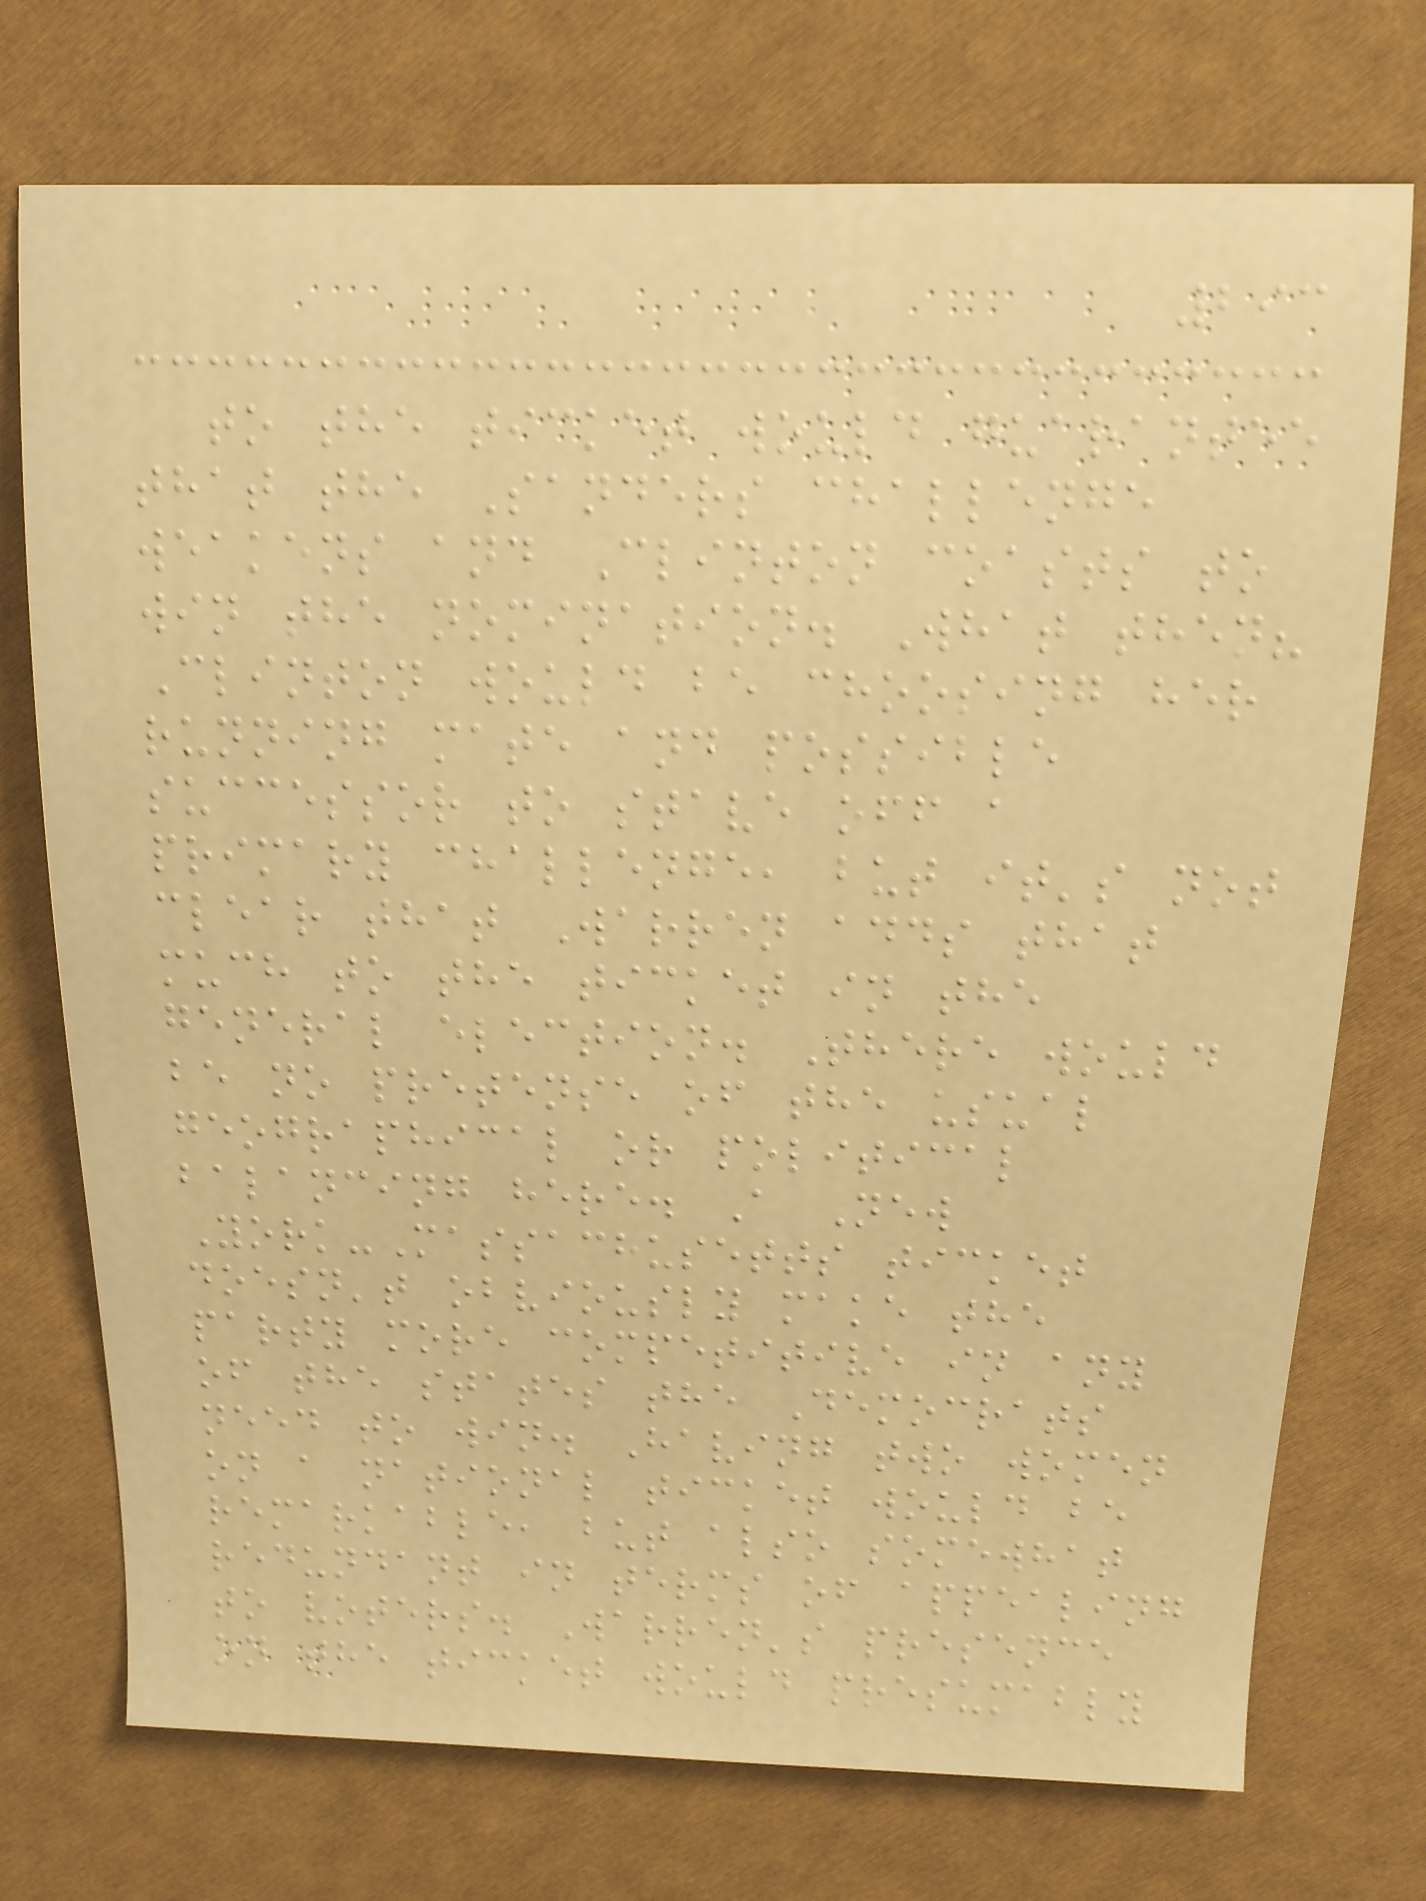293
to the ticket would guarantee
that the Sanders challenge
weakens and Clinton coasts to
win the nomination. What then?
Clinton would be choosing her
running mate and possible
successor to stave off a
primary challenge, but it's not
clear that Warren adds that
much to the ticket in the
general election. There would
be no pretense of the usual
geographical or political
balancing here. A New
York-Massachusetts ticket
doesn't obviously make the
party more competitive in any
of the states the Democrats
need to win. Having two women
on a national ticket would be
remarkable, but also somewhat
redundant in terms of appealing
to voters. Warren's presence
on the ticket would presumably
